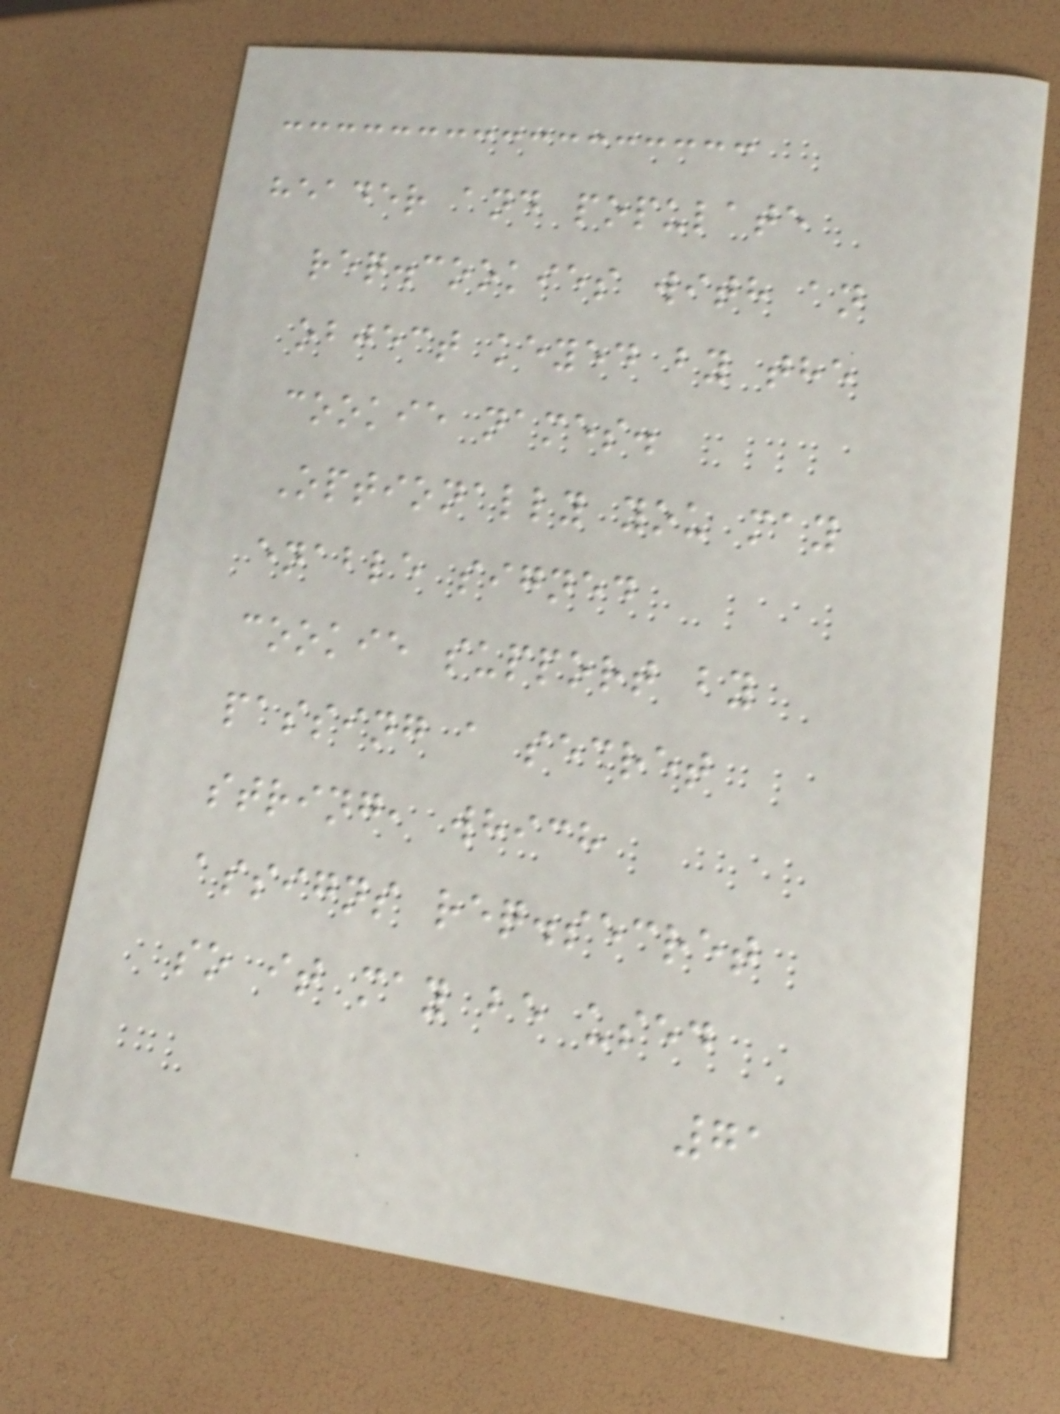header and populate
req.cookies with an
object keyed by the
cookie names.
Optionally you may
enable signed
cookie support by
passing a secret
string, which
assigns req.secret
so it may be used
71
